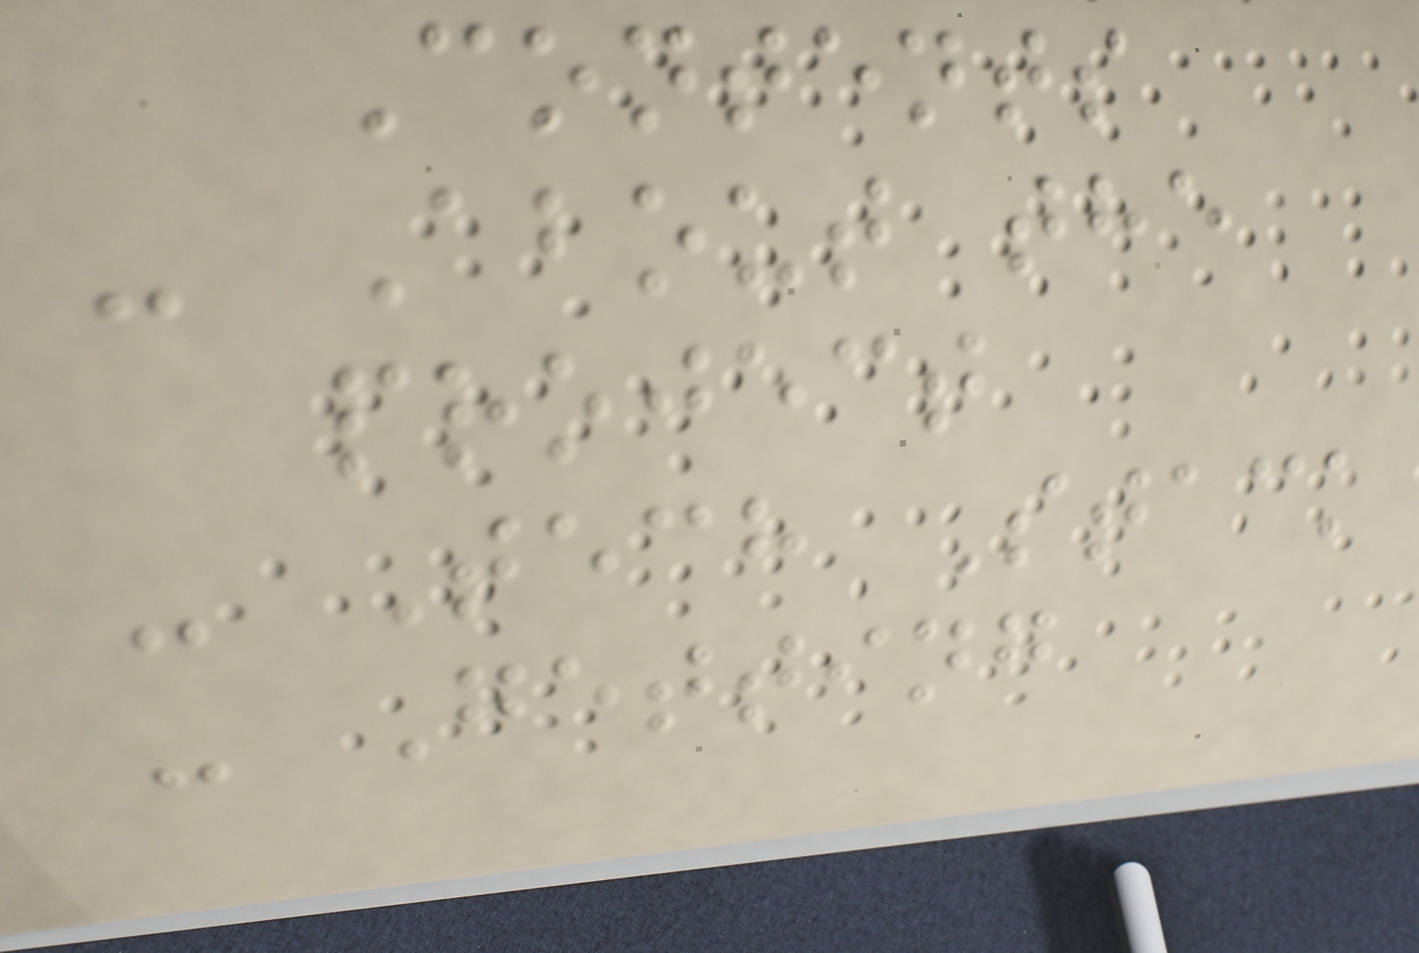Contents
- About the
project
- Tech Stack
- Getting
